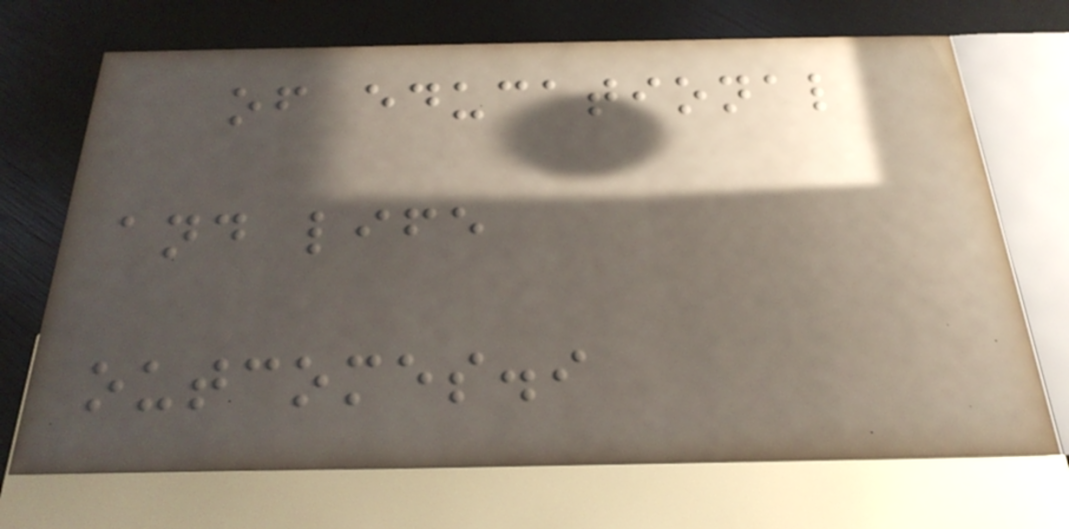of educational
and life
outcomes.i
